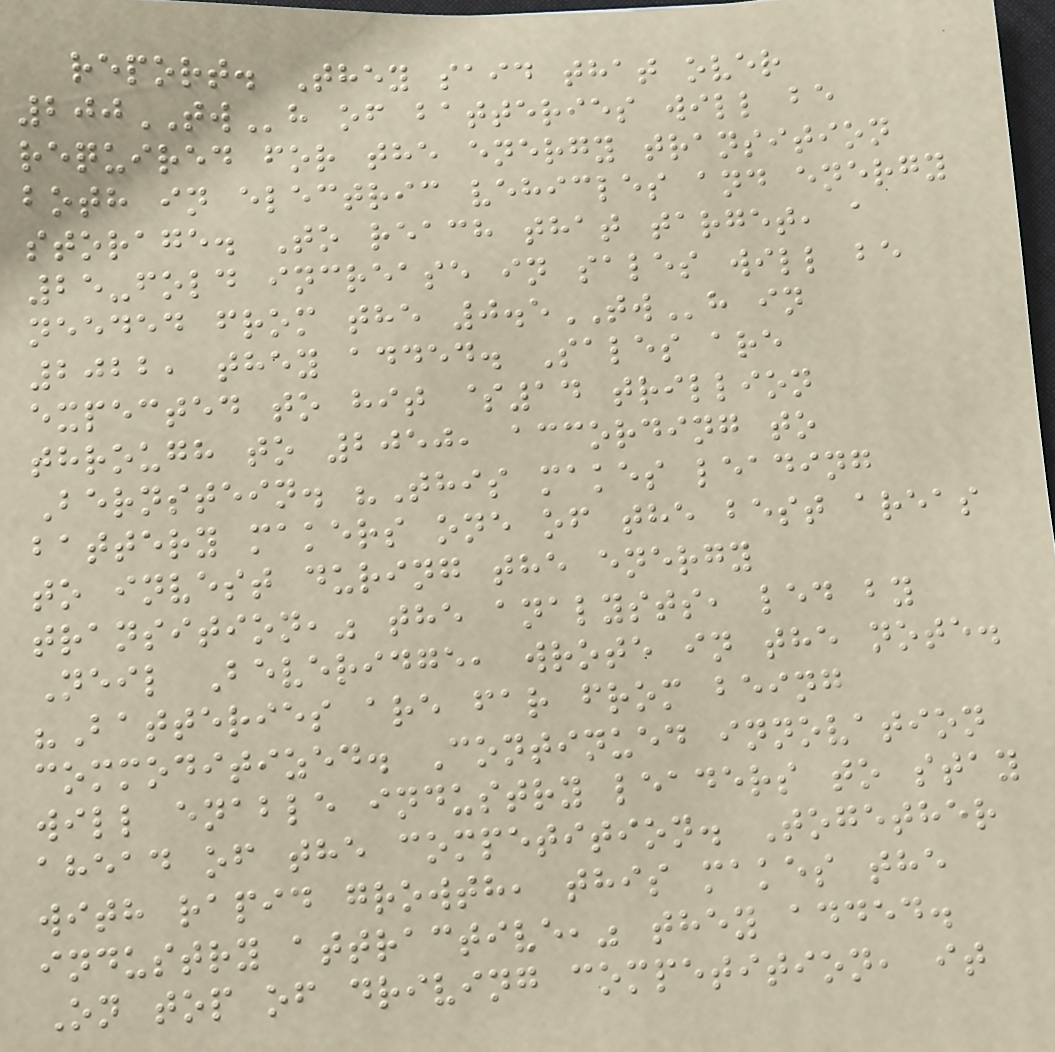report. They said that over
200TWh of batteries will be
required for the energy transition
both in electric vehicles and energy
storage. To reach that target, a
25-fold increase in sales will be
needed from the 0.5TWh in
2022, they added. Sales are
expected to hit $14 trillion
through to 2050, according to
Bernstein. "This makes leading
battery makers one of the best areas
to invest during the energy
transition," the analysts, led by
Neil Beveridge, wrote in the note.
"Batteries are far from being
commoditized. Continued innovation
will enable industry leaders to stay
ahead of the competition. Together
with rapid growth, this makes the
industry attractive," they added.
On top of driving competition, it
